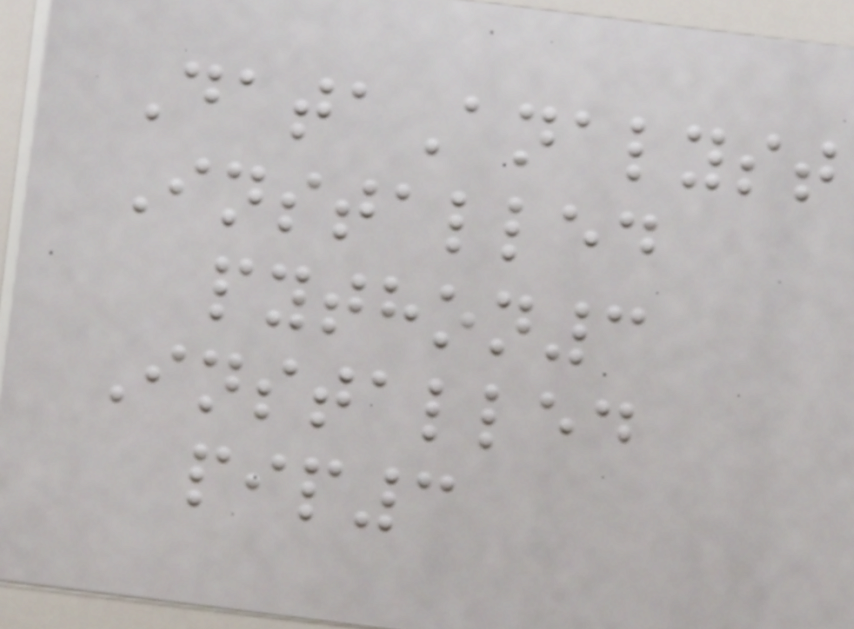DataAnalyst
Installed
python3
Installed
pip3
